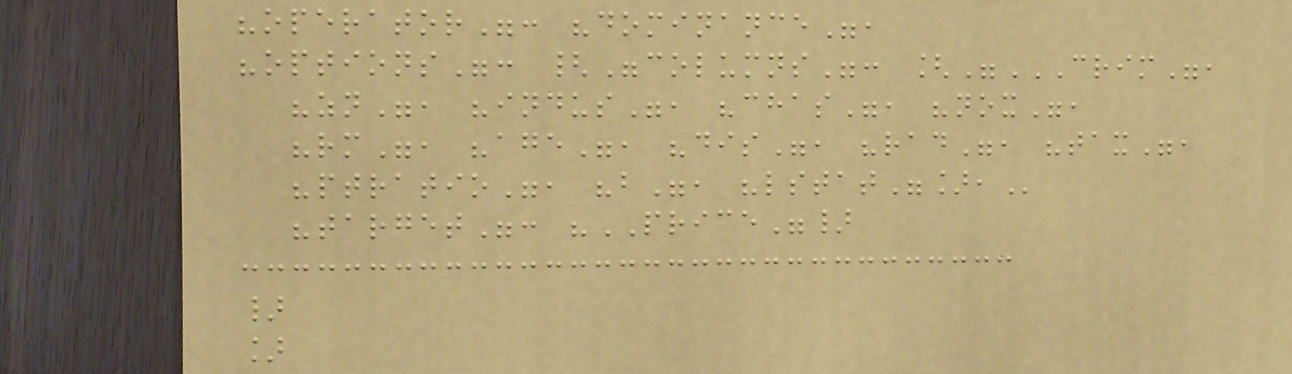"operator": "dominance",
"options": {"columns": ["CRIM",
"ZN", "INDUS", "CHAS", "NOX",
"RM", "AGE", "DIS", "RAD", "TAX",
"PTRATIO", "B", "LSTAT"],
"target": "PRICE"}
}
]
